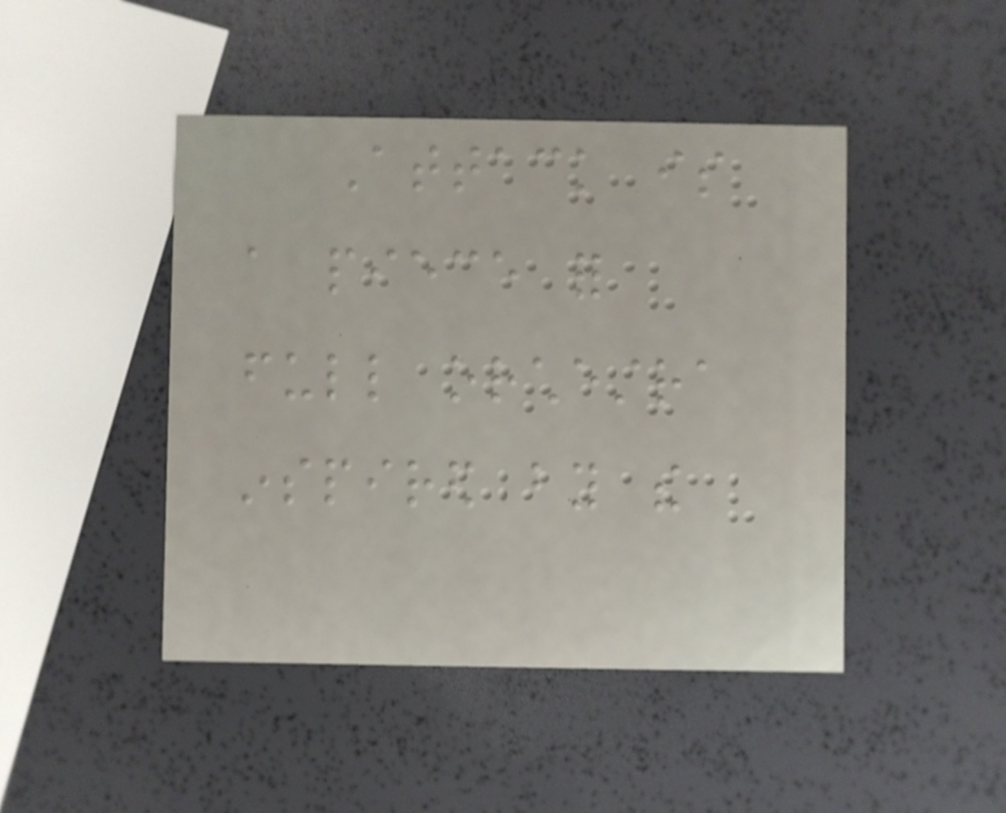Attack is
a piece for
full orchestra
inspired by the
